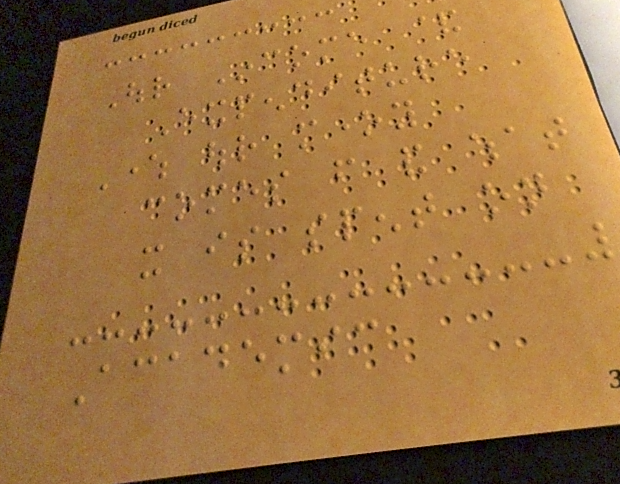Our Income &
Expenditure
Where our money
comes from and what
it is spent on
Academic
